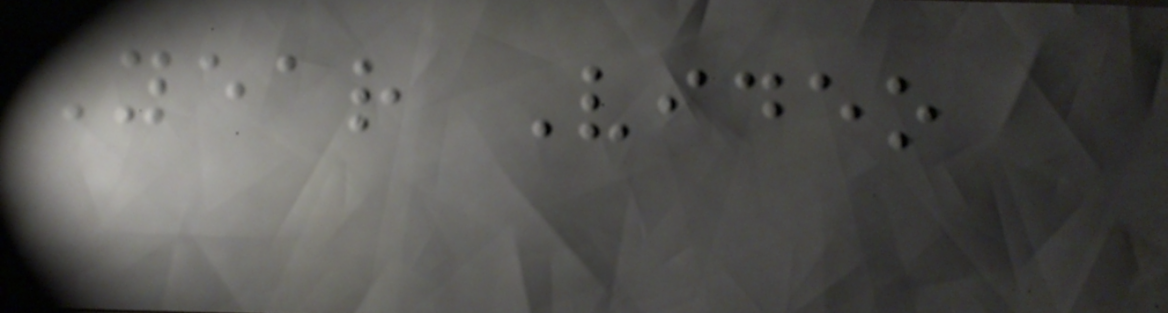Year Video
